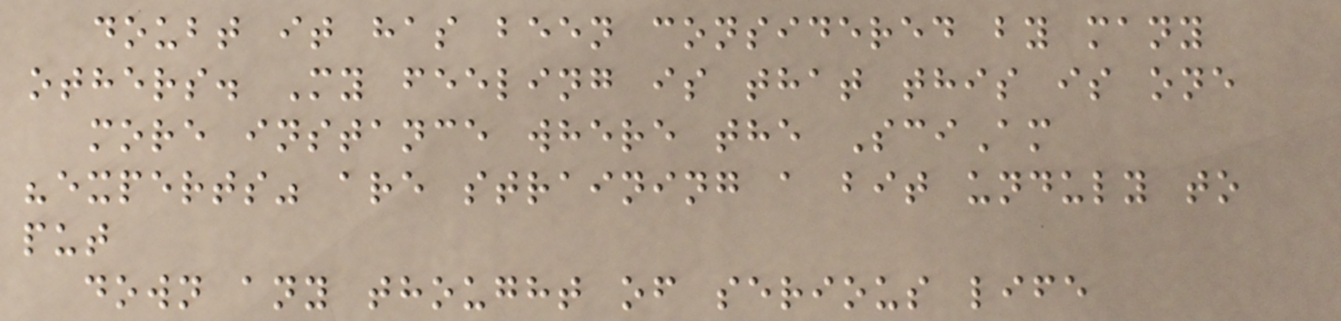doubt it has been considered by many
others. My feeling is that this is one
more instance where the SciAm
"experts" are straining a bit unduly to
put
down any thought of serious life
